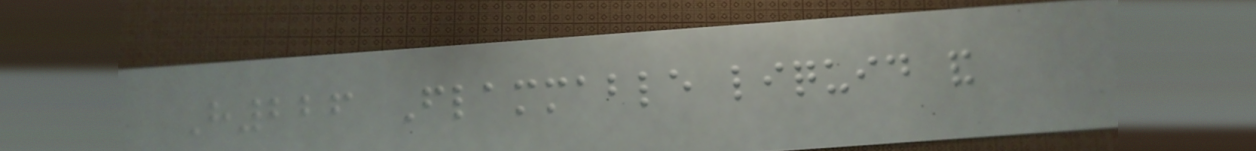H226 Flammable liquid and
